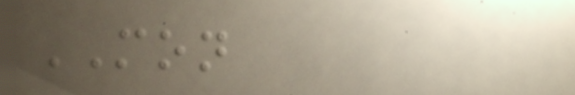MON
